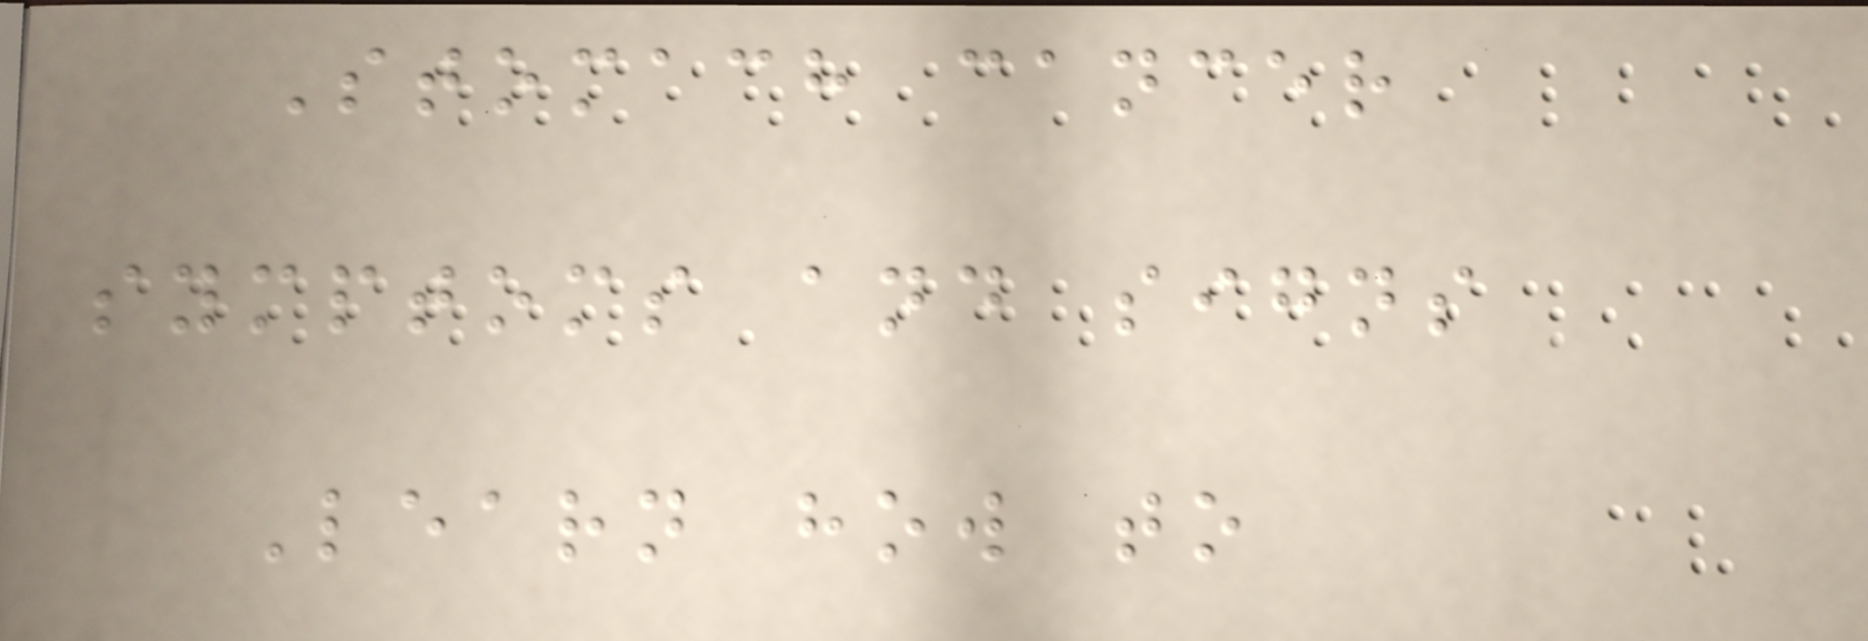Stomach cancer
symptoms and signs
Learn how to
